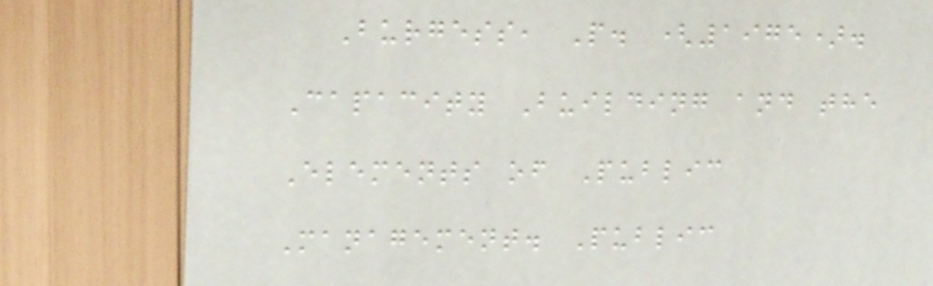Burgess, P. (1975).
Capacity Building and the
Elements of Public
Management. Public
